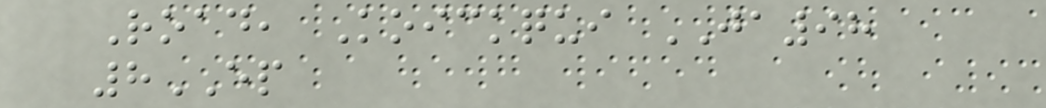Road, Koickqui JA98
8EP
